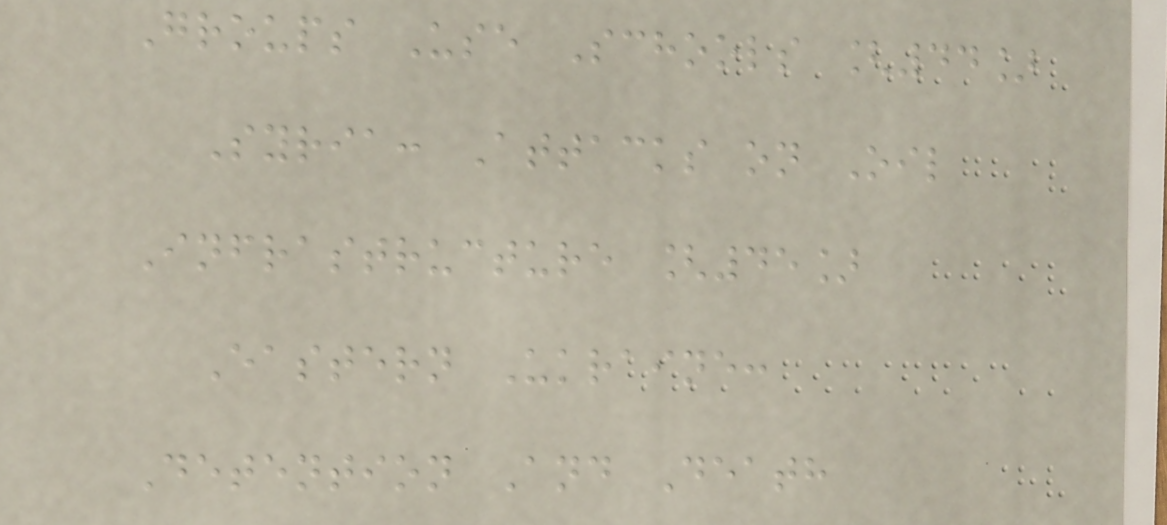Groups Use Schools [44]
Syria: Attacks on Oil
Infrastructure [45]
Eastern Ukraine:
Detention And Death
